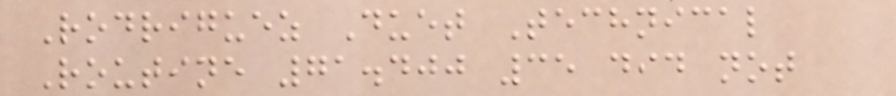Rodriguez Duet Technical
Routine 71.400 35 did not
